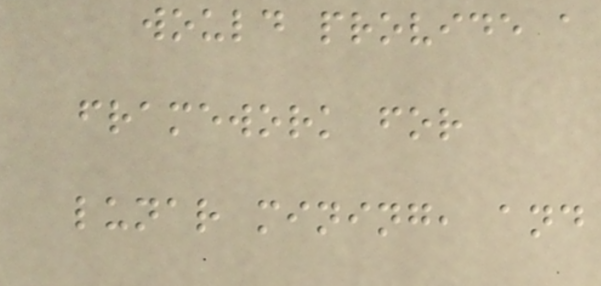would provide a
framework for
lunar mining, and
